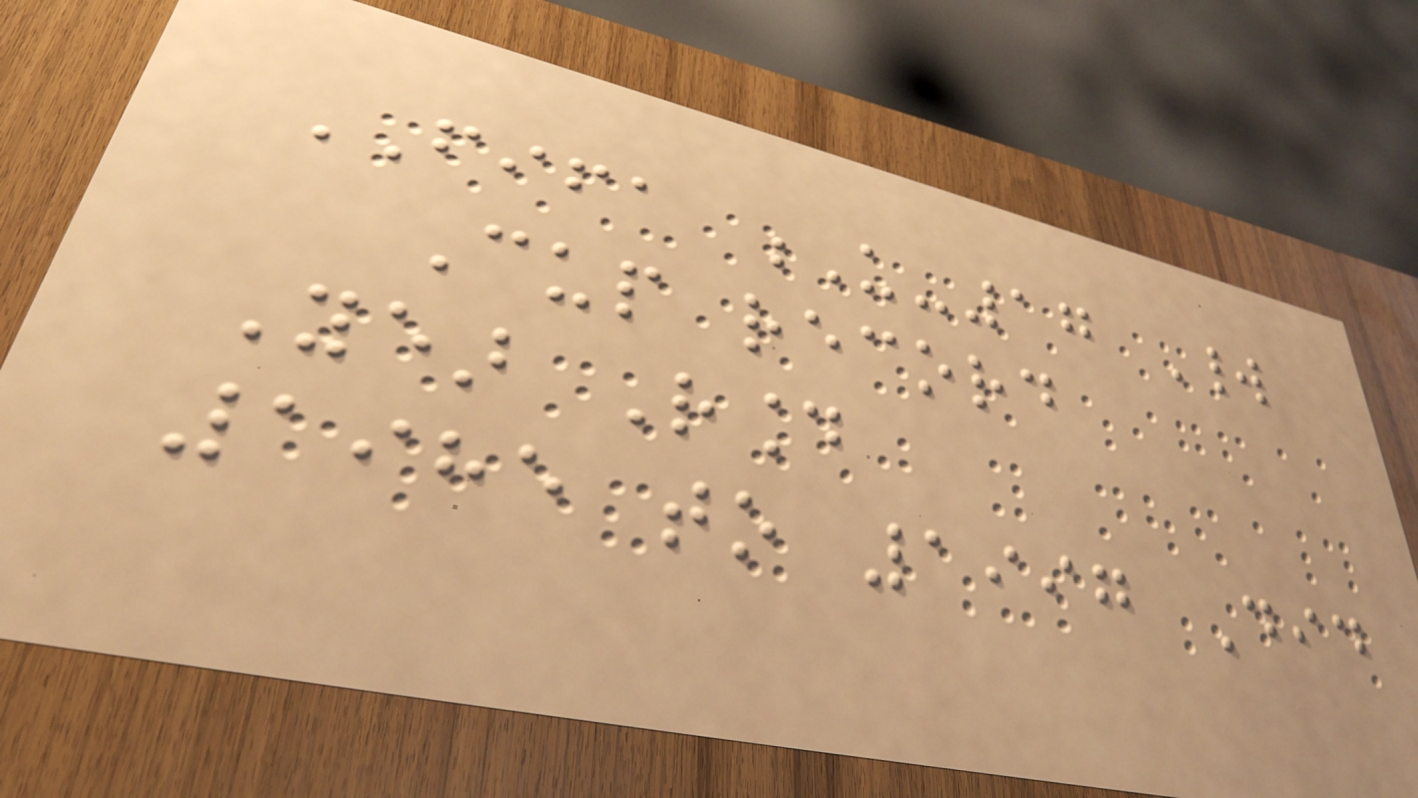FIFA U-17 World
Cup record
Year Round
1985 to 1997 Did
